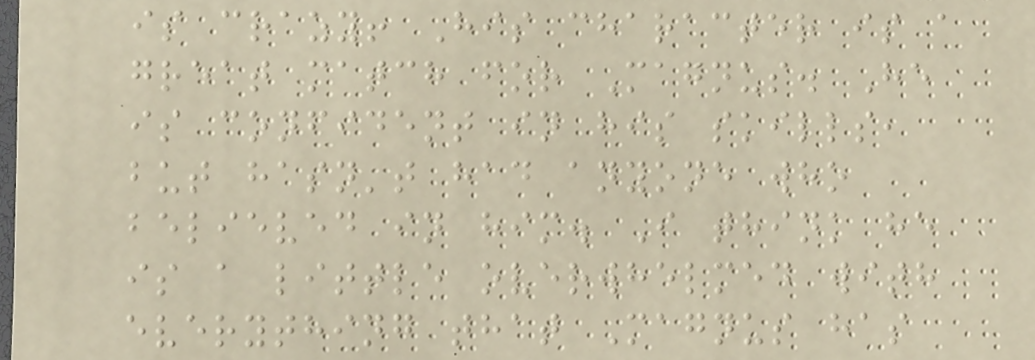is crazy! His character is a
great match for Magnus. He
is confident in his skills,
but hasn't had anyone who
believed in him. I think he
is a little overwhelmed with
everything that Magnus has
